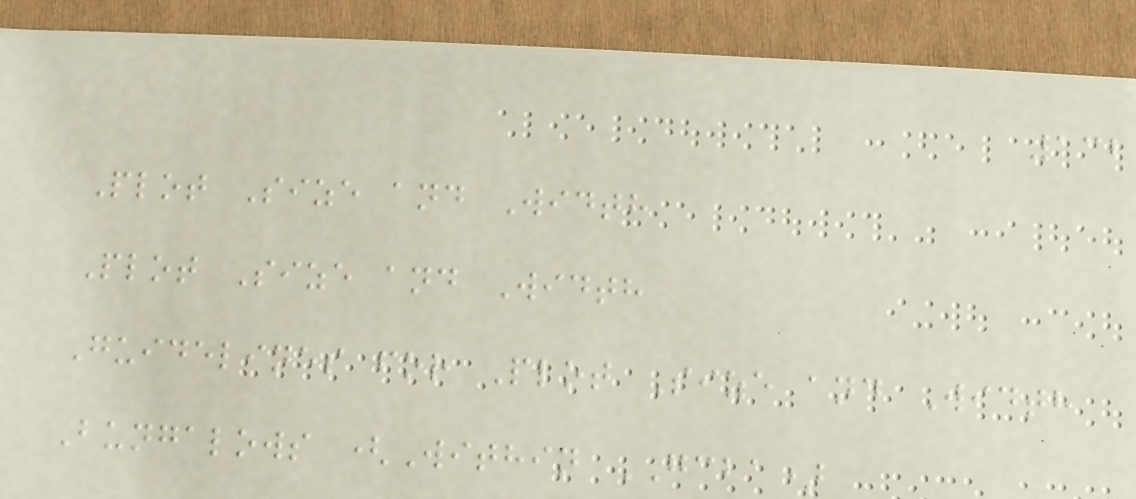132
Plot Size and Width
Plot Size and Width
Guidelines for Plot Size and Width
Bungalows (Within GCBA)
